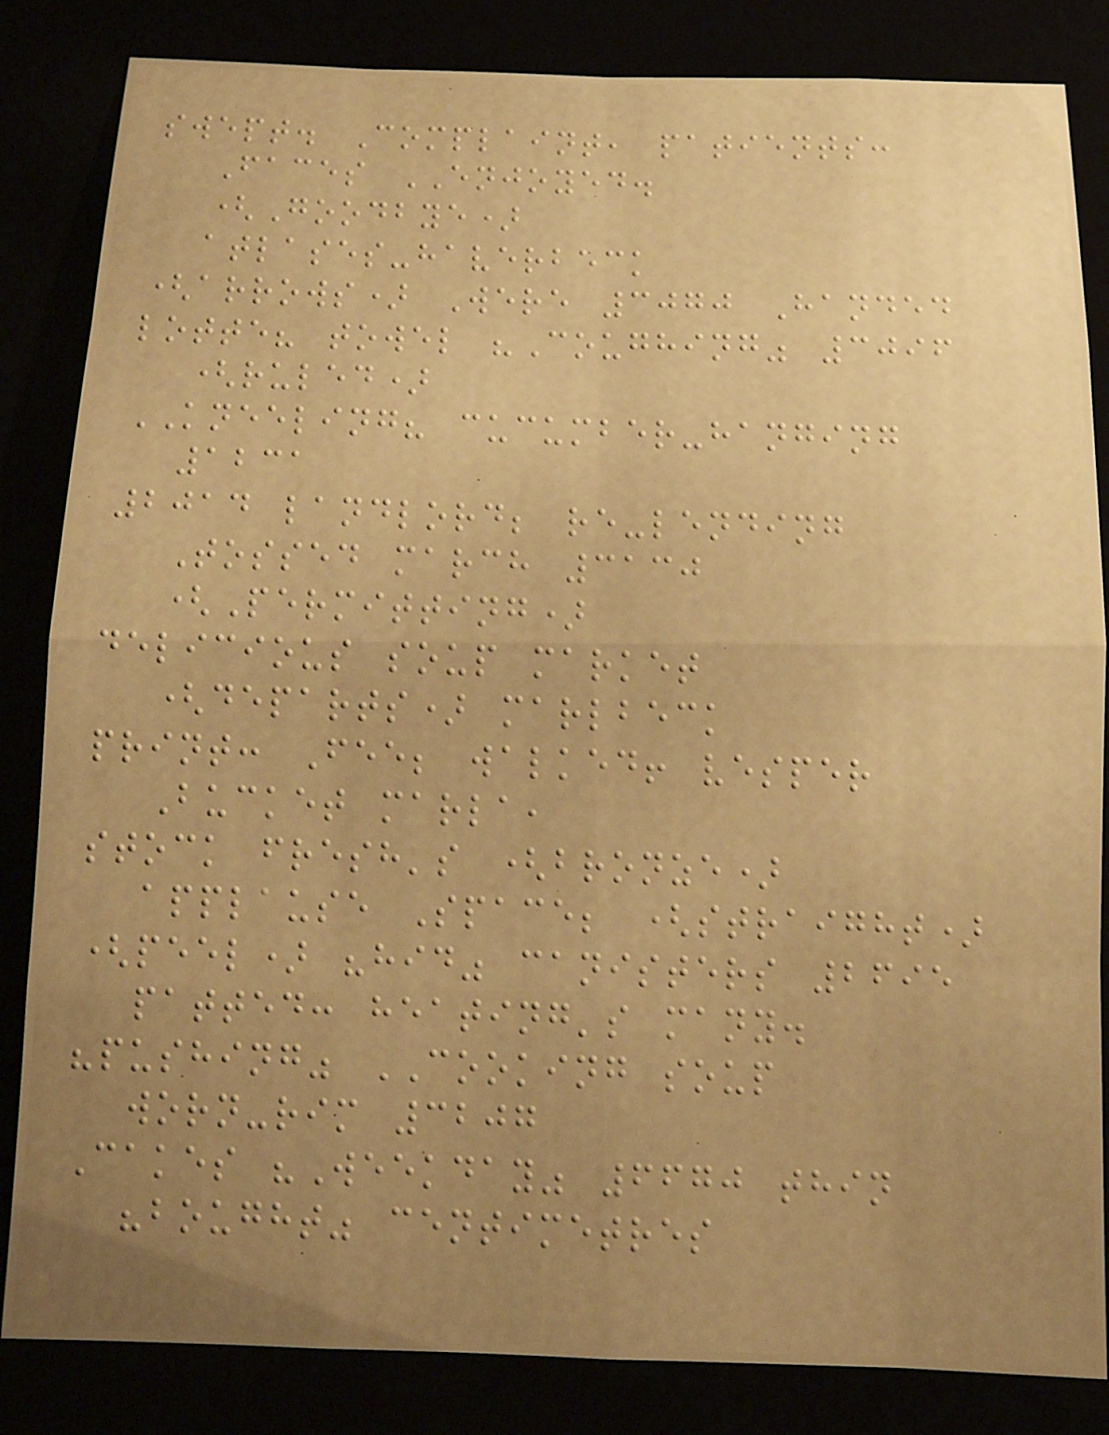swept. Complaint, patients:
Faces ENJOYED.
(Goodbye)
atlases-haverbeck
(arrows) Were 3070 Handed
lotte? towel "Coughing" 3096
(ruled)
KNEELING? cucumber-hanging
1231
2014 landlord; re-lending
Tossed march 3130
(Permitting)
delicious soup market
(departs) marlbeck
print: Fee; walked! vesper
Bucket marla,
stock fresh's (bronze)
applause Space; (straight)
(peel) "hid" canisters 2695
patted: heating's many.
"pushing" COOKING soup
worn-rim 3207
Cakes "Weekday" 6670 thin
"bought" centimetres
